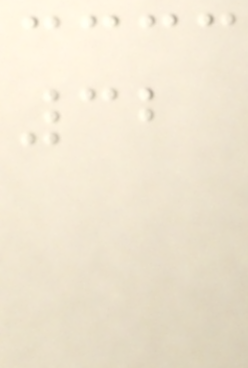32
